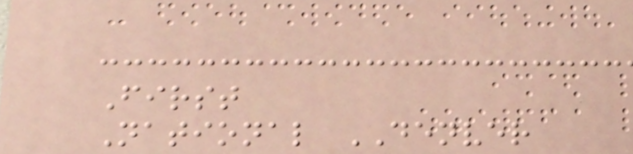First
National DENVER
